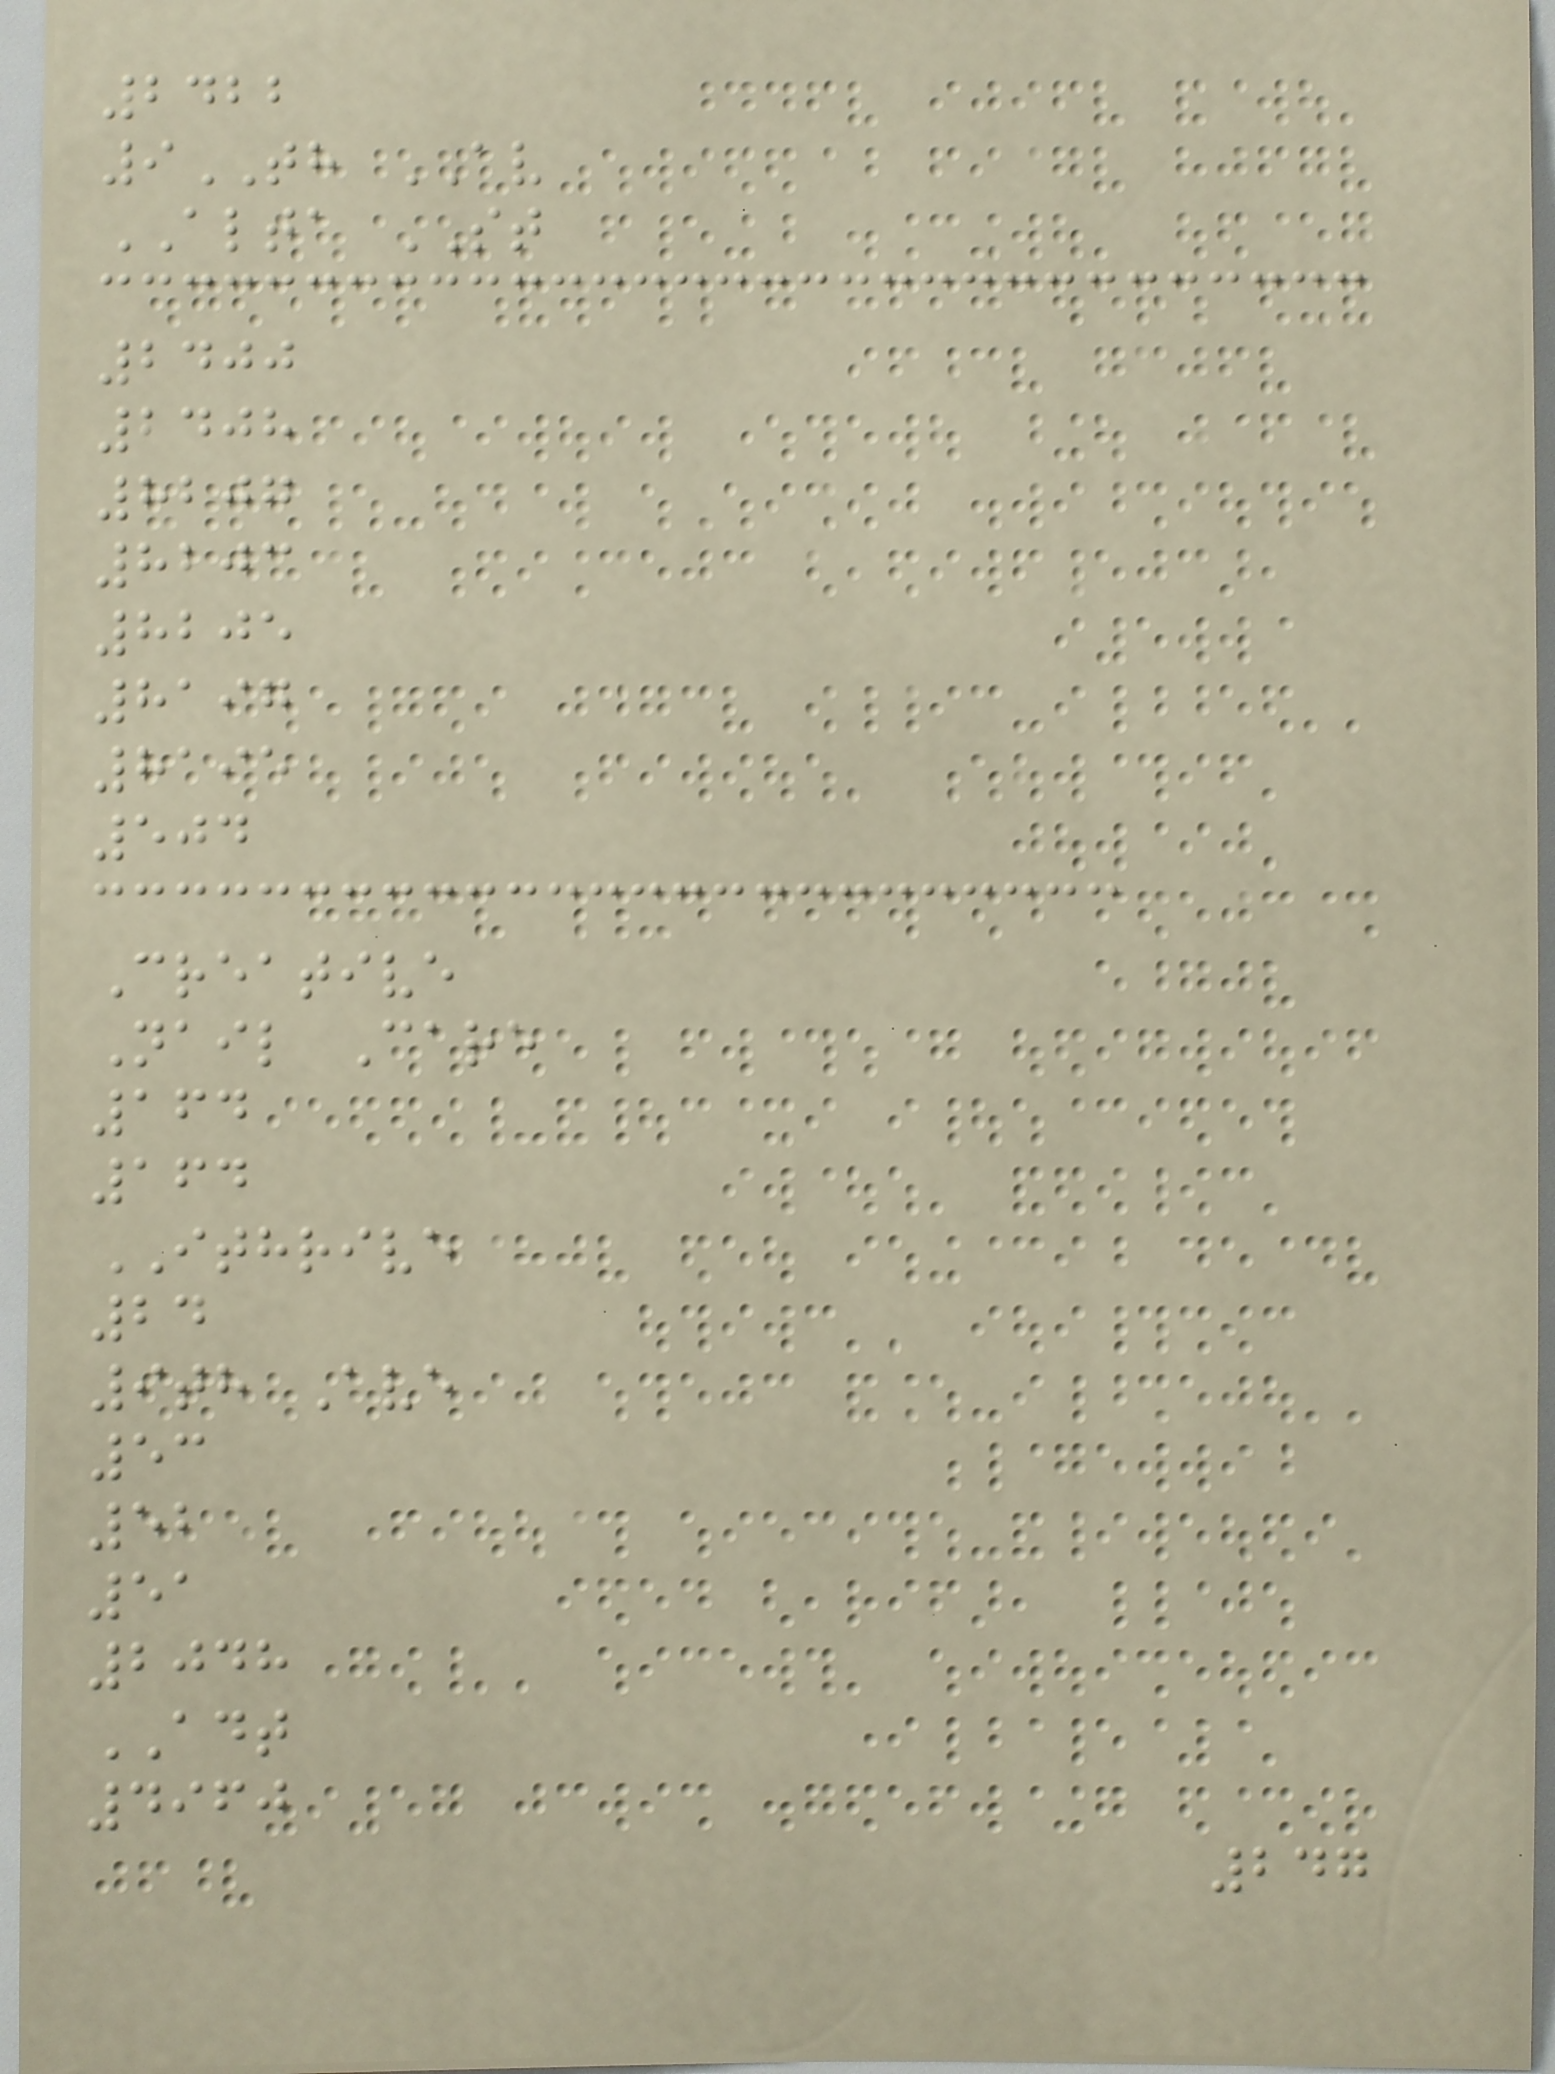2422
9TH AV
ALTA ST
2400
2408
8207
8203
8205
8197
8195
504
Creative
Nail Care
164
164
ITHRIVE
24
9th Ave
53
52
51
2048
ADT
4960
247
